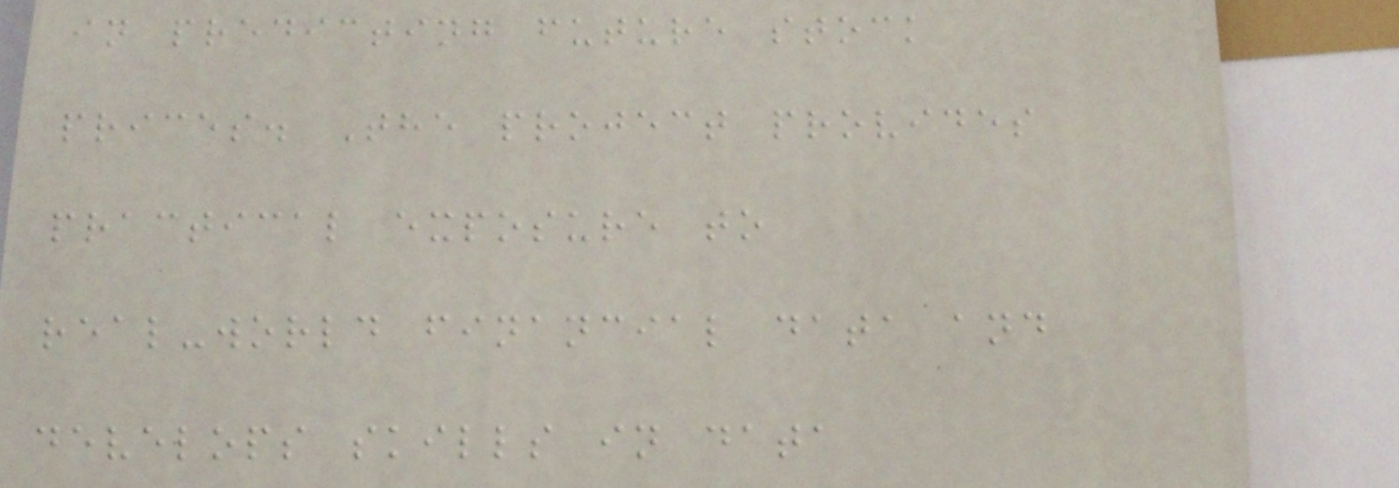in predicting future stock
prices. The project provides
practical exposure to
real-world financial data and
develops skills in data
